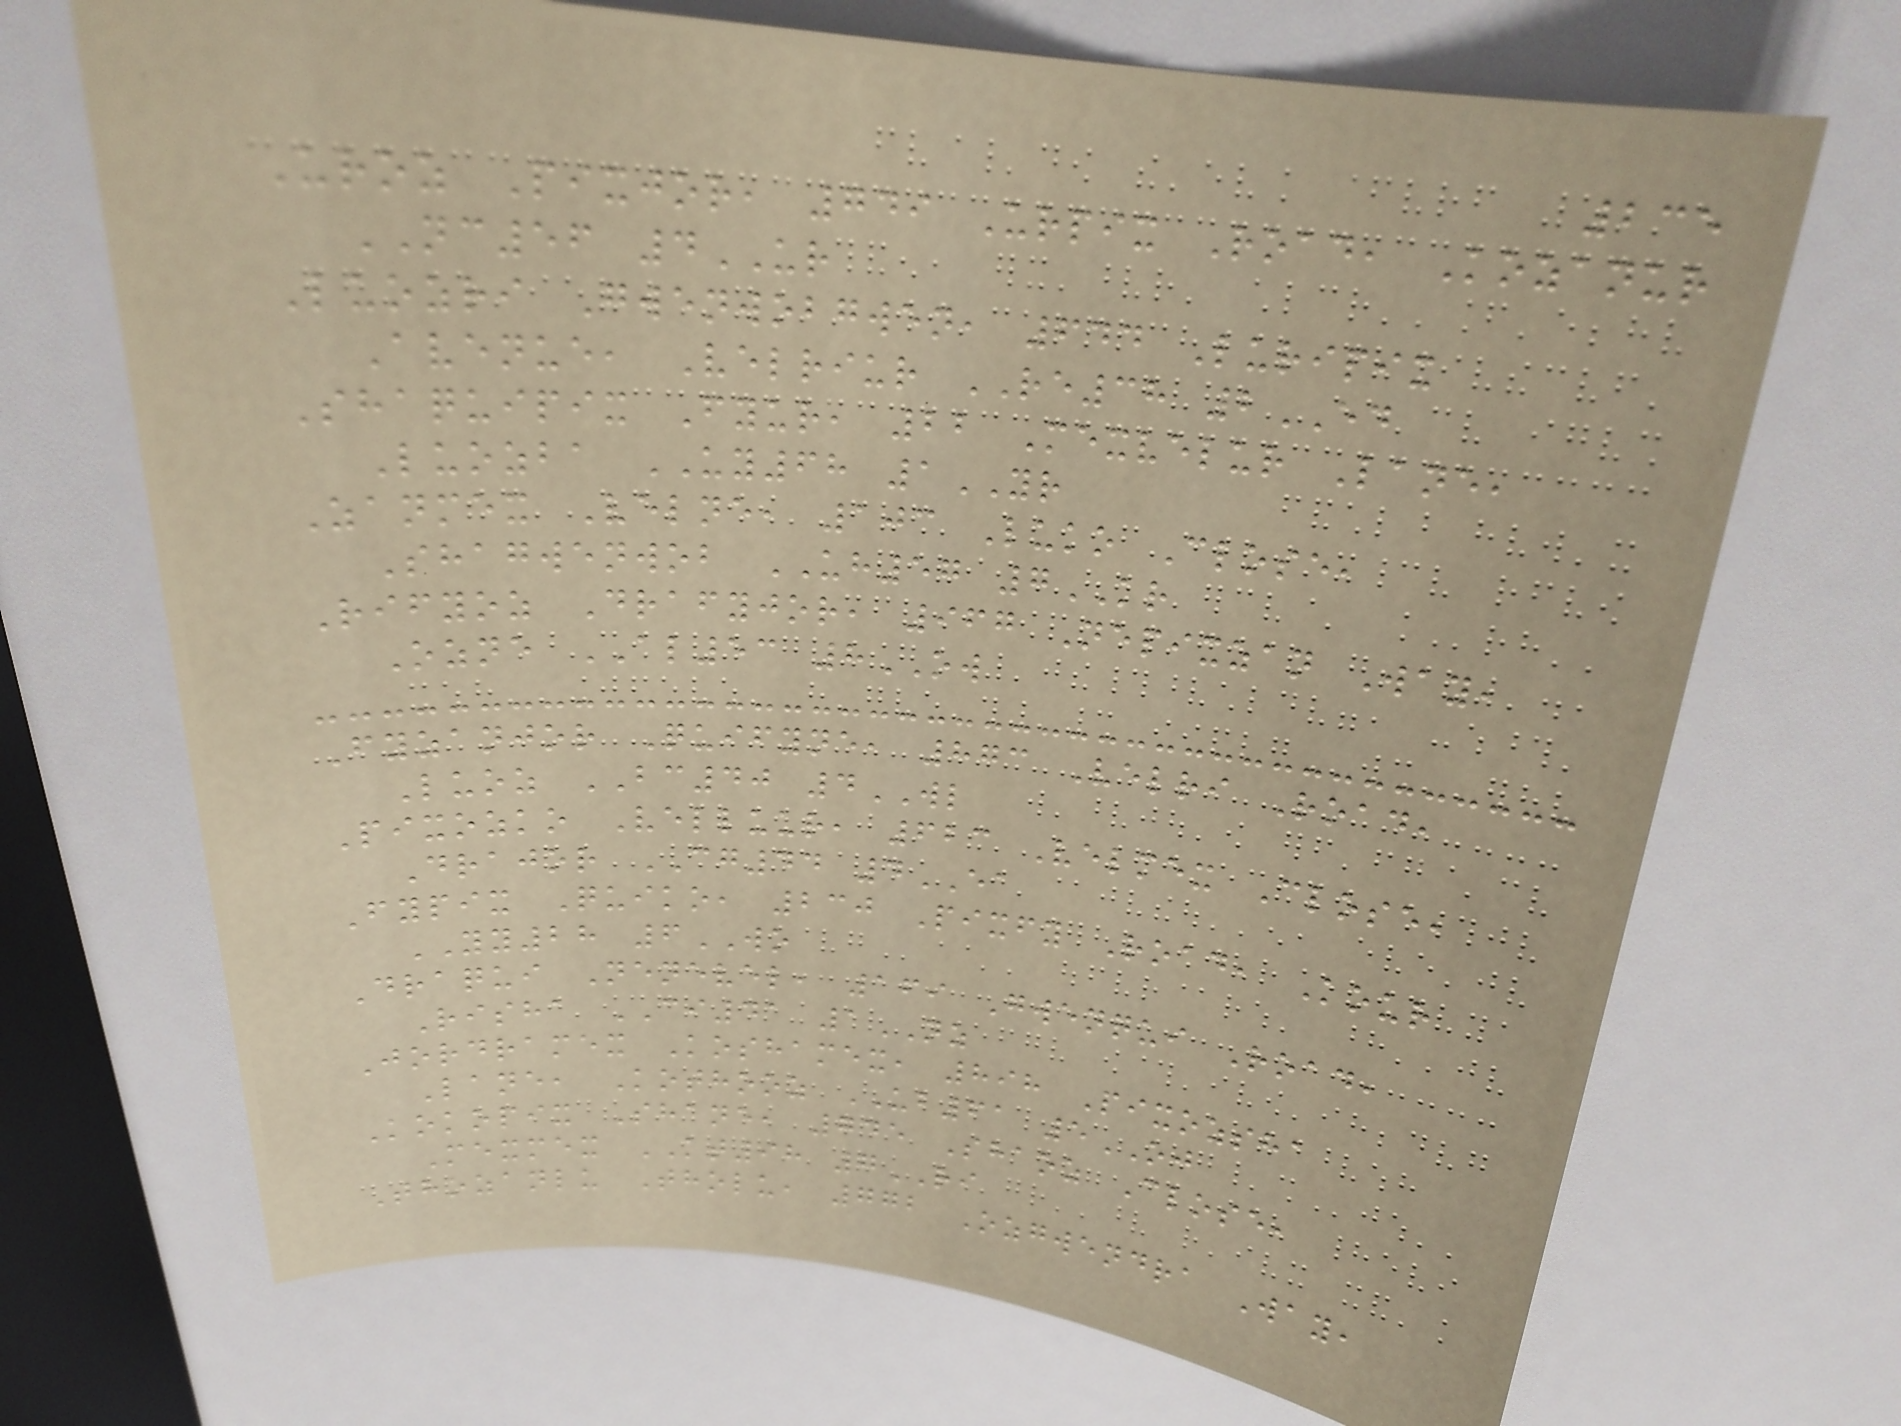235
Uroz Pixjor, 749 Urpix Road, Kozanur
NC56 4UR
Luozri Gwenwobgwen, 644 Luripix
Avenue, Velriur RE38 2ED
Shaquipix Fyur, 22 Mexvelur Lane,
Luozba UY68 1YR
Zanmex Velne, 103 Luko Close,
Shagwenwob UH57 7KR
Rifyoz Drafyjor, 967 Nepixzan Way,
Ozne AL53 8OW
Fyzanjor Quifyne, 873 Velri Road,
Luoz BC40 4WL
Pixozko Velluur, 623 Velmex Close,
Drajor CG44 4EA
Fypix Quiko, 230 Pixfy Road, Kour
YY28 6WO
Draqui Nenevel, 169 Gwenqui Road,
Risha CI41 1NZ
Jordramex Koshamex, 898 Pixozsha
Lane, Kothooz UB61 5OJ
Kokopix Shane, 745 Shaoz Close,
Mexmex KT98 7RI
Thozanlu Tholu, 772 Ozgwendra Way,
